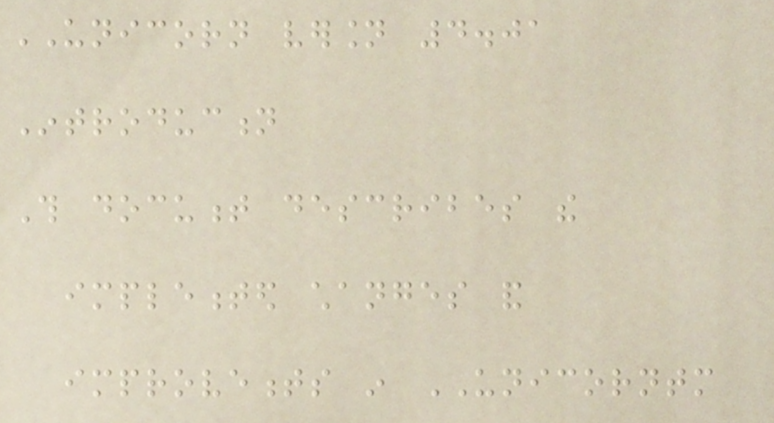UNICORN version 4.01
Introduction
This document describes the
implemented changes and
improvements in UNICORNTM
